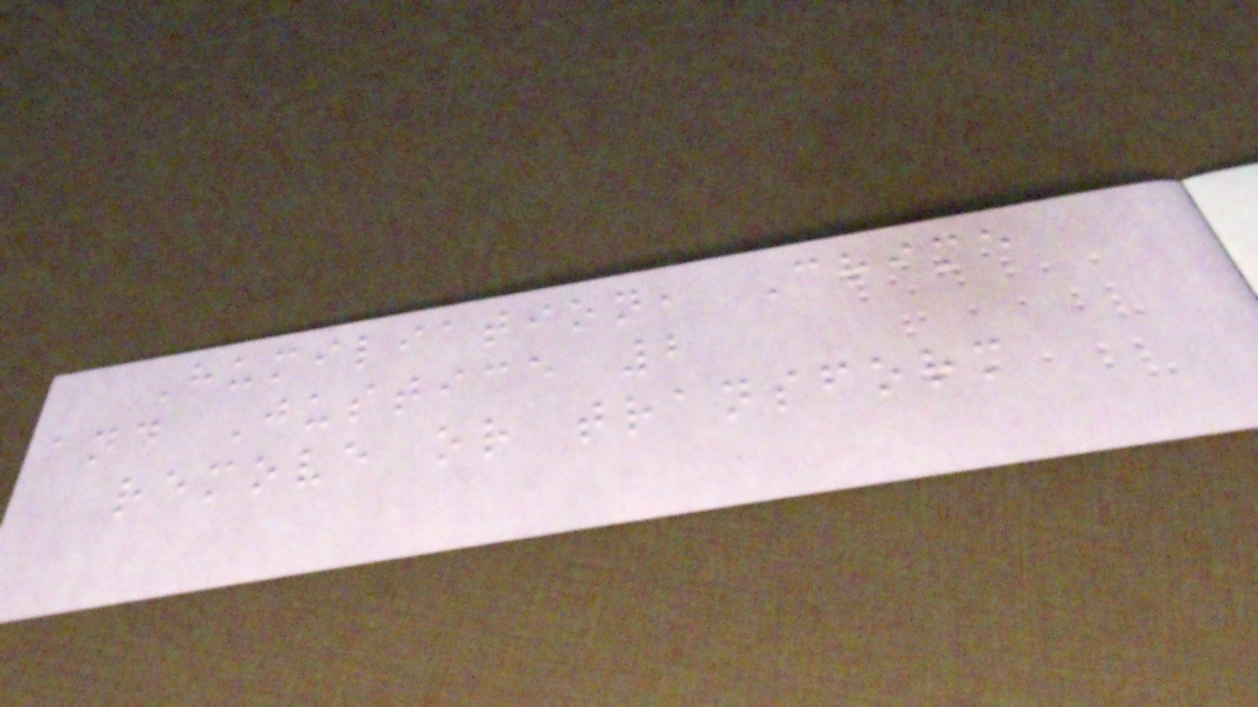Humiliation, Crime
and Justice 2
remove or transform
